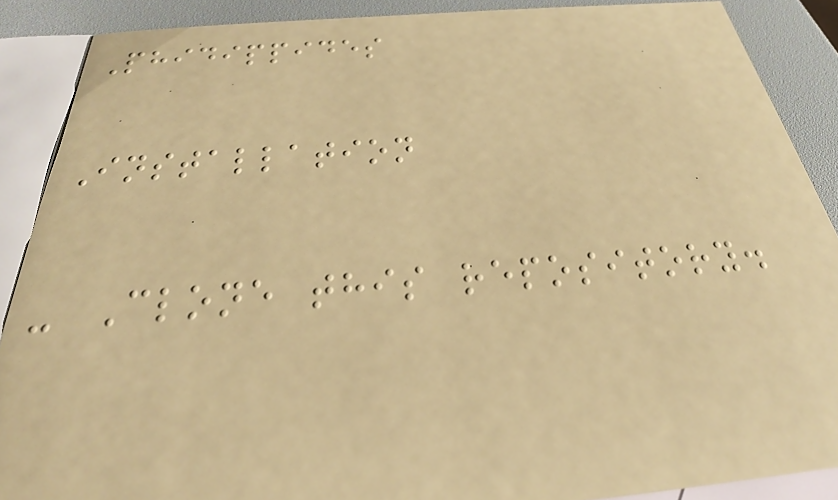Phidippides
Installation
- Clone this repository.
